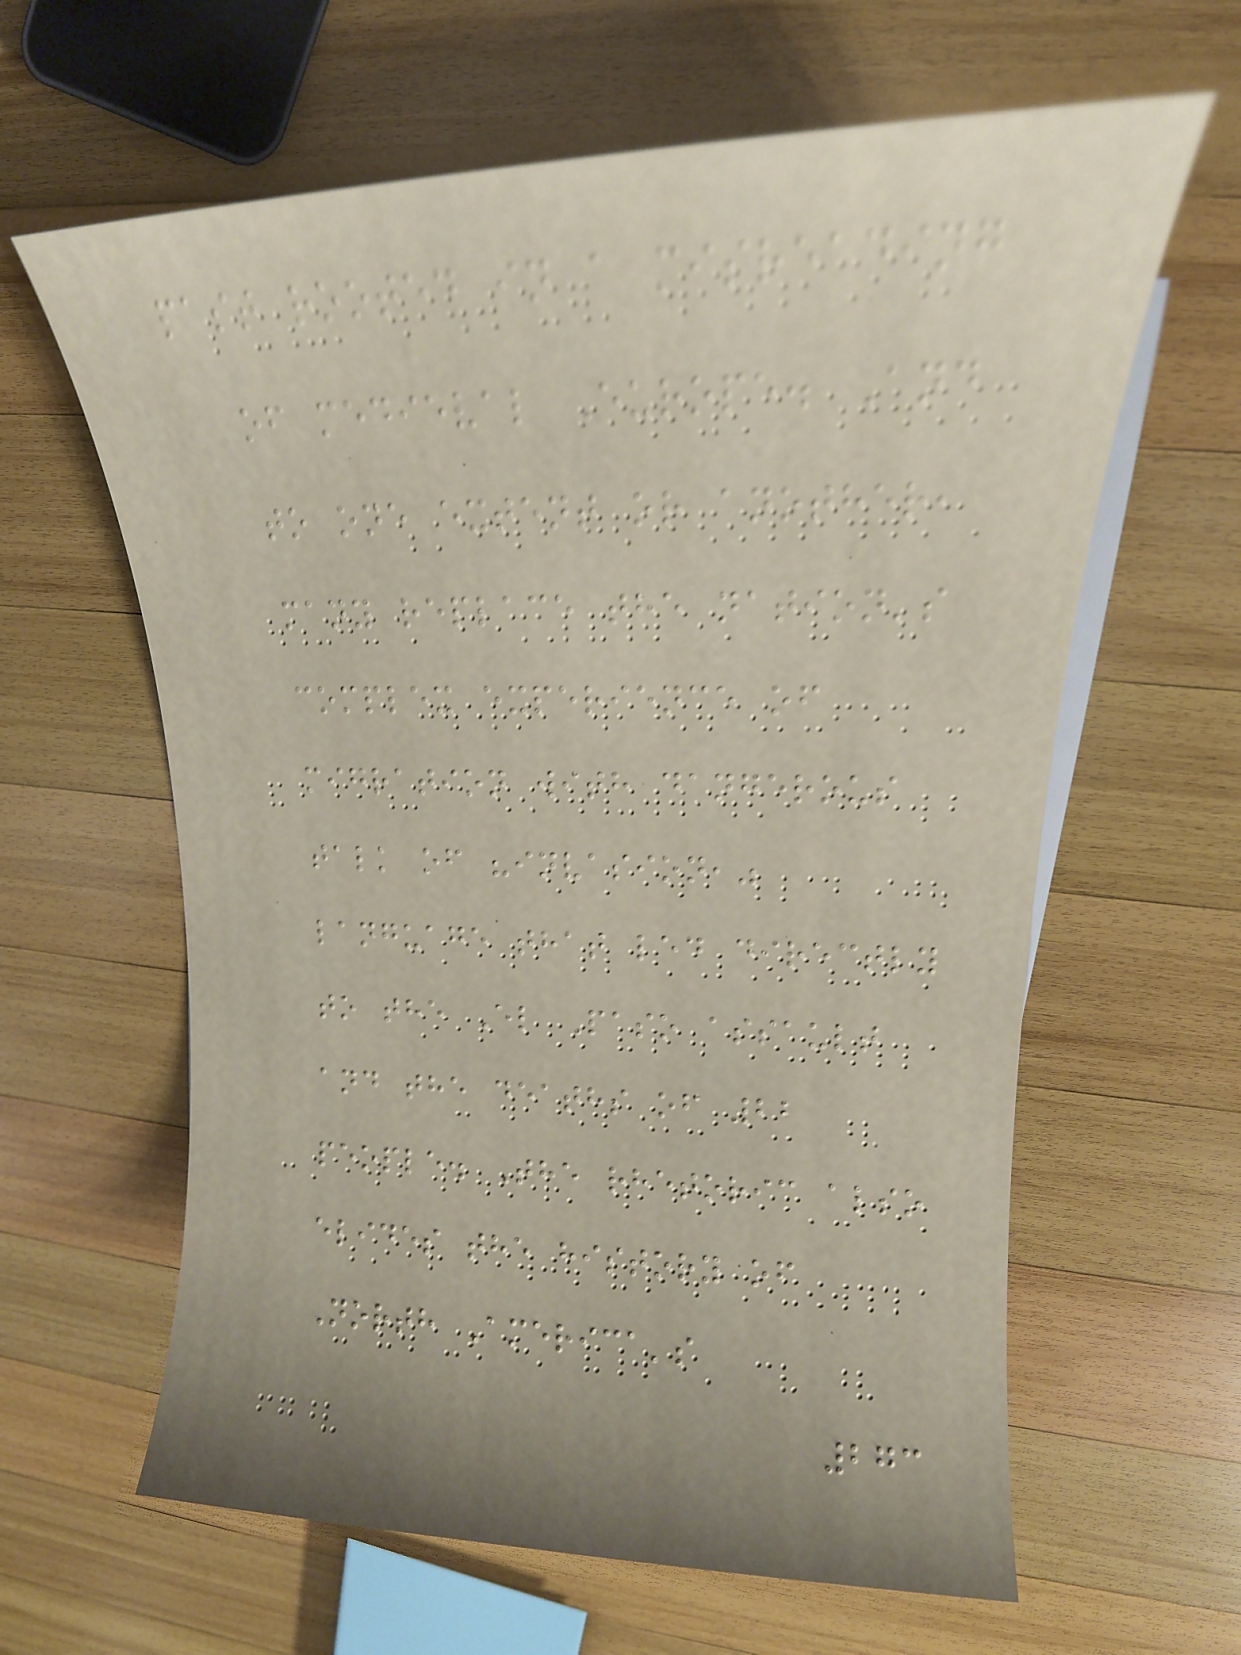past rooted in a misreading
of medieval Europe. And
to one extent or another,
many replace the nation's
complex experience of
migration with dangerous
talk of "invasion,"
language that led directly
to the El Paso assault
and the deaths of 22
people. The rhetoric also
elides the history of
North America's
273
